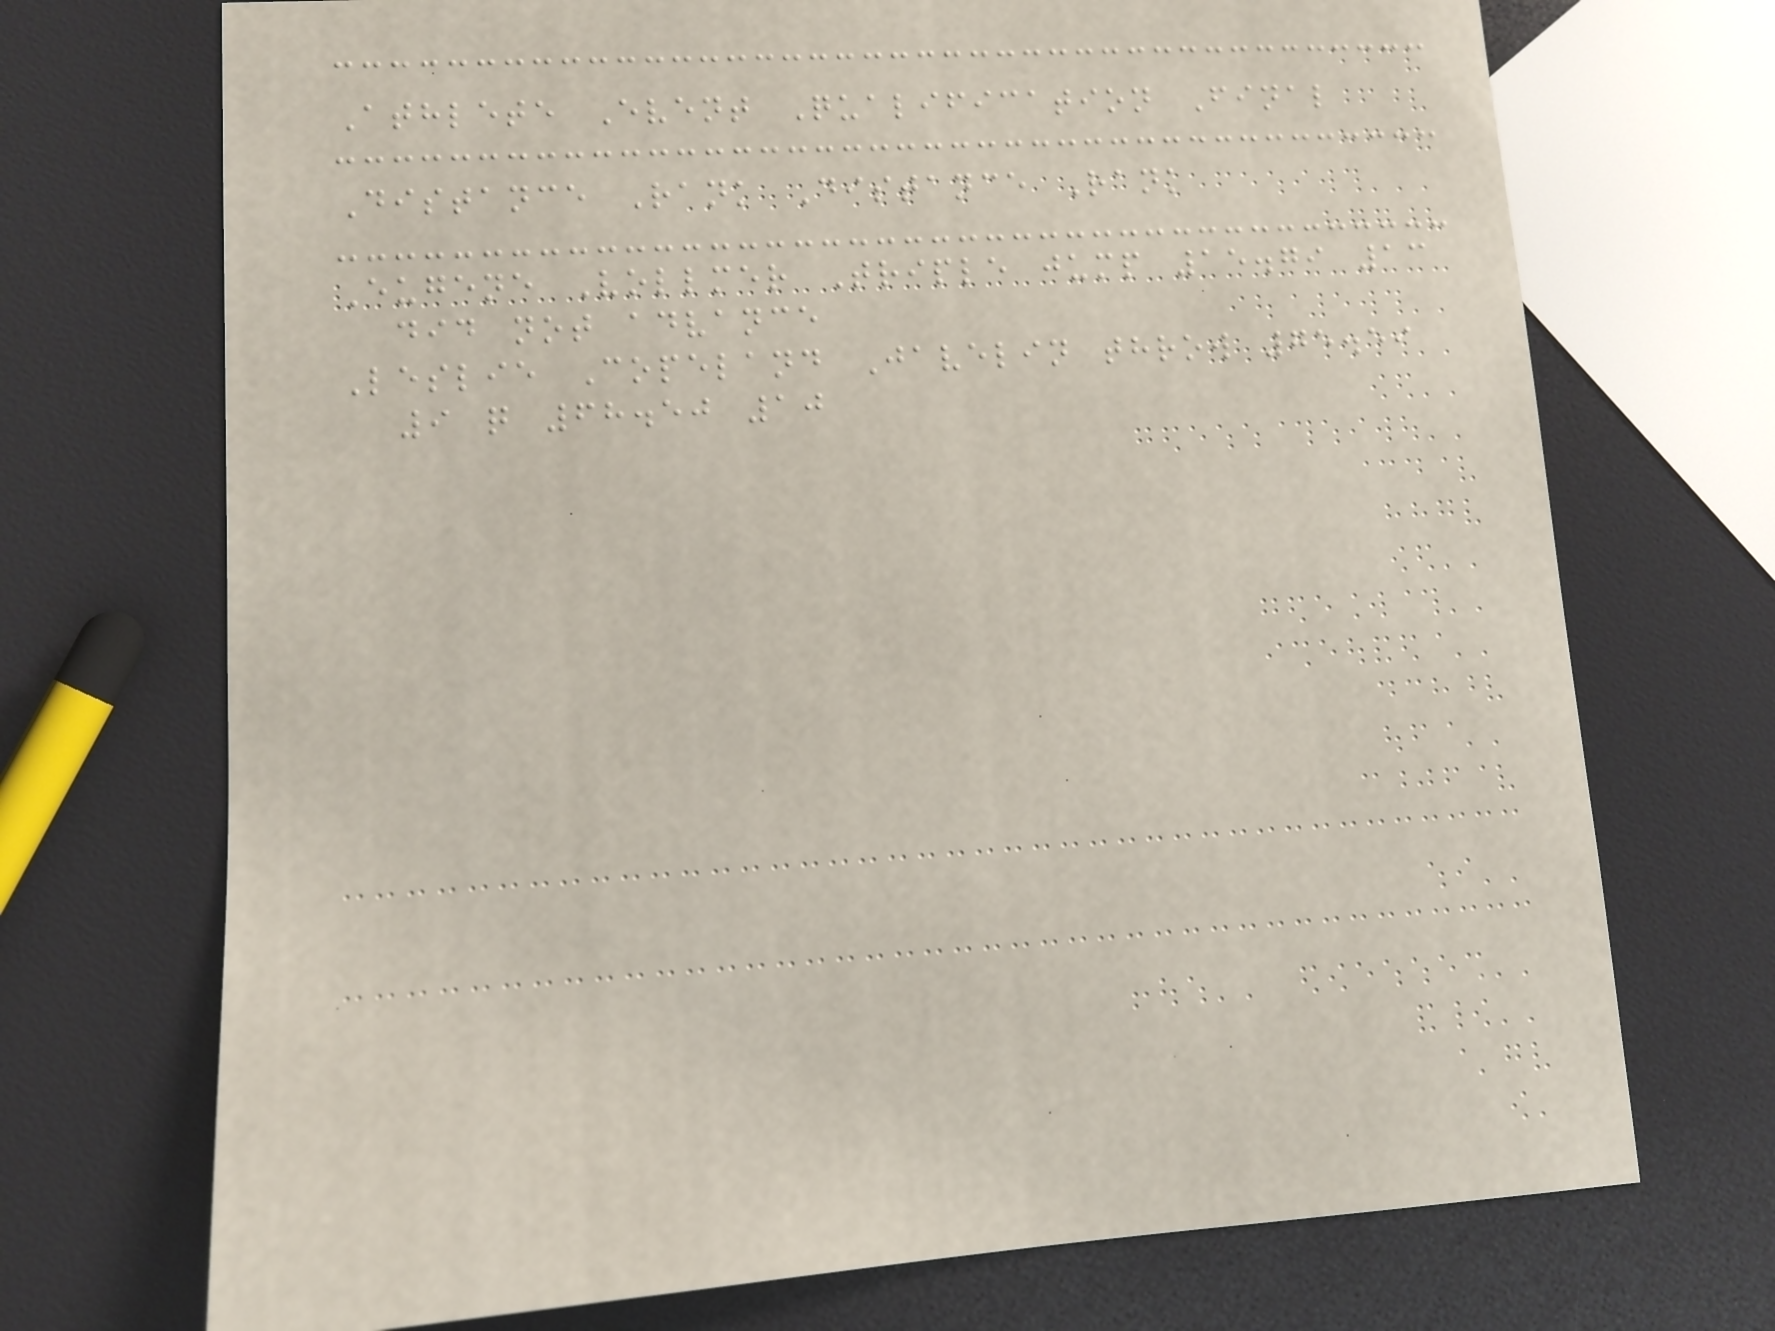Athlete Event Qualification Final
Distance Rank Distance Rank
Eugene Vollmer Triple jump 15.79 13
did not advance
Leslie Copeland Javelin throw 75.59
9 q 68.50 10
